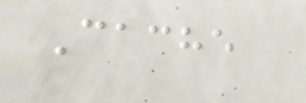Cache
